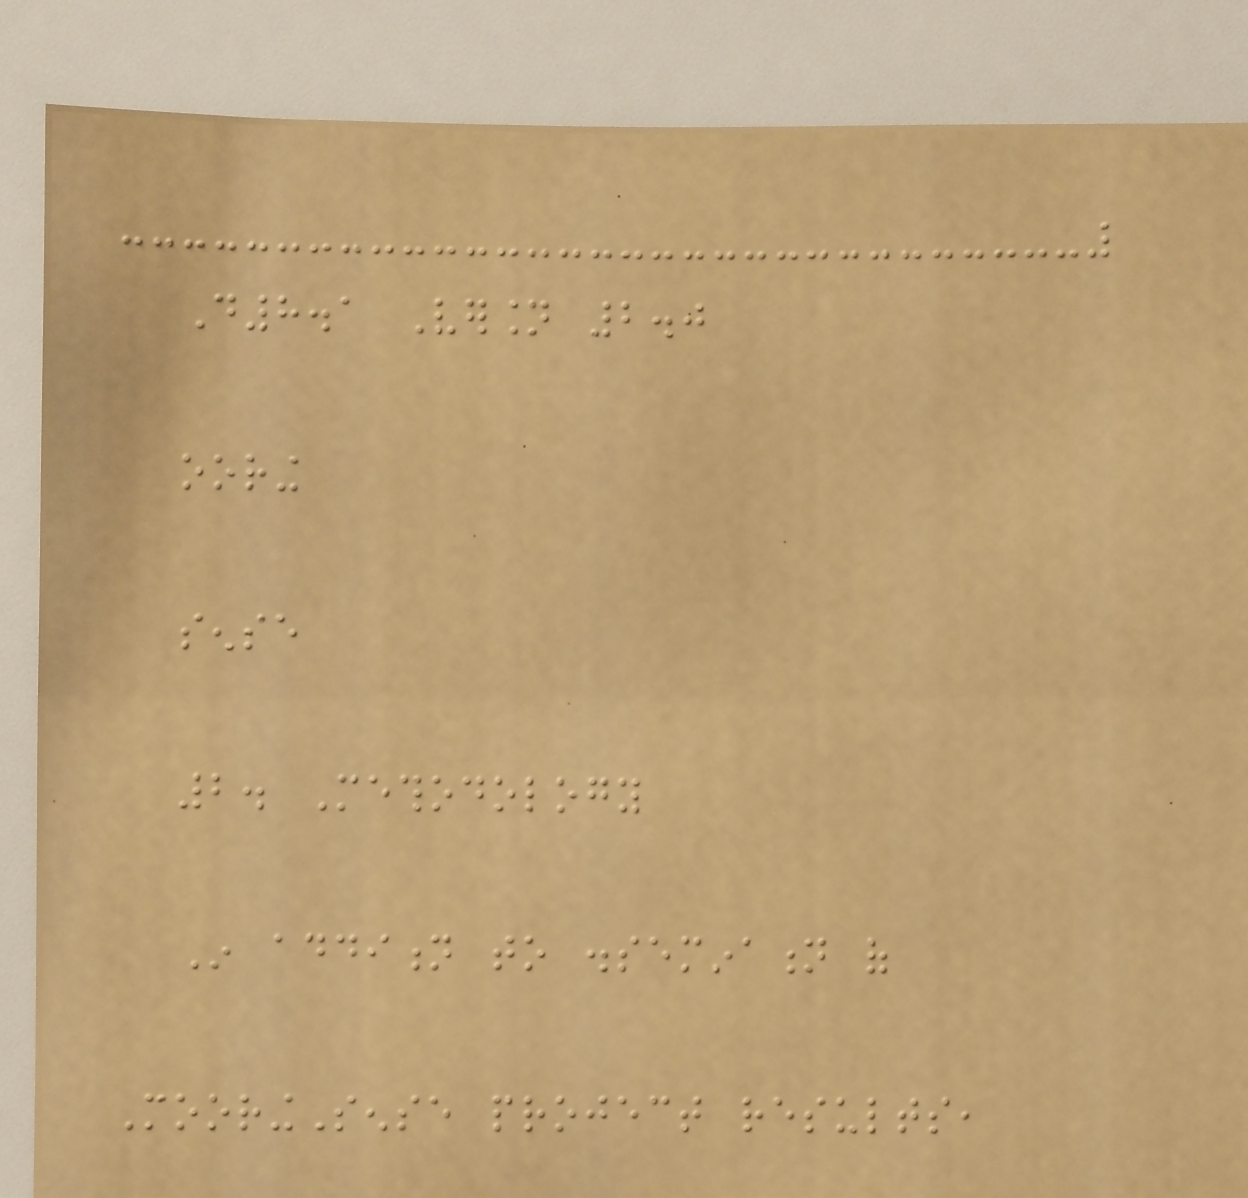D8.1 Version 2.0
ooring
sense
2. Methodology
In addition to dissemination of
MooringSense project results,
